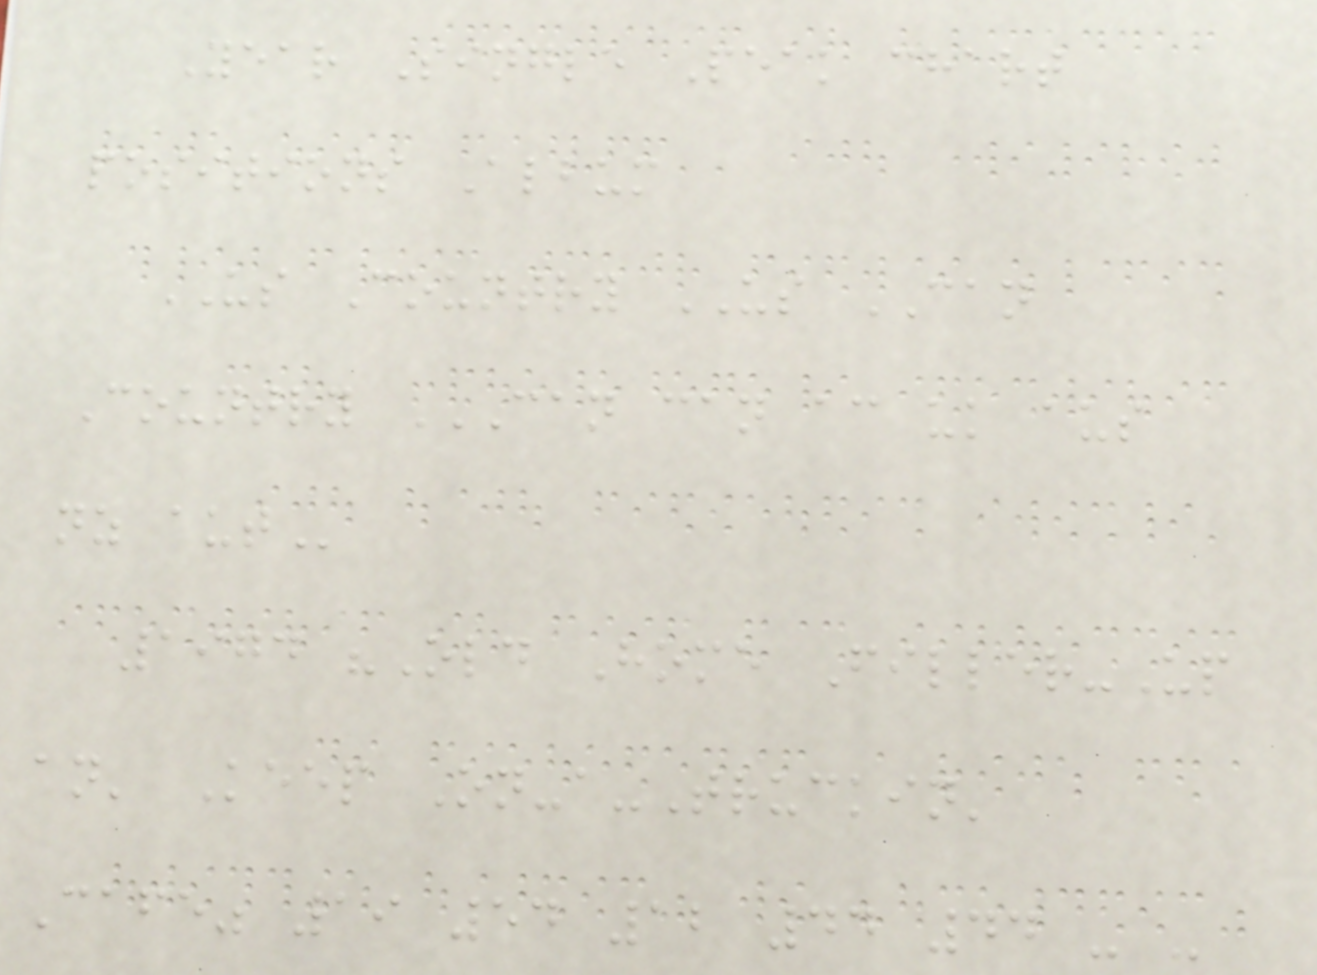Year Single Peak chart
positions Album
US Country US CAN
Country CAN CAN AC UK AUS
NZ AUT
1974 "Old Home Filler-Up
an' Keep On-a-Truckin'
Cafe" 19 54 12 44 44 - -
